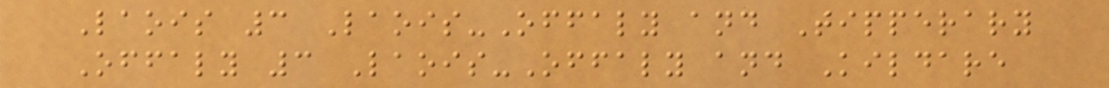Laois 3 Laois-Offaly and Tipperary
Offaly 3 Laois-Offaly and Kildare
